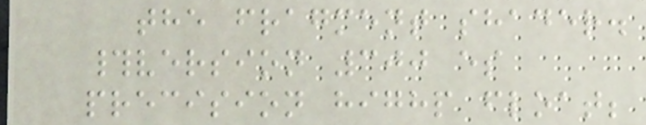the fragment shader.
#version 300 es
precision highp float;
